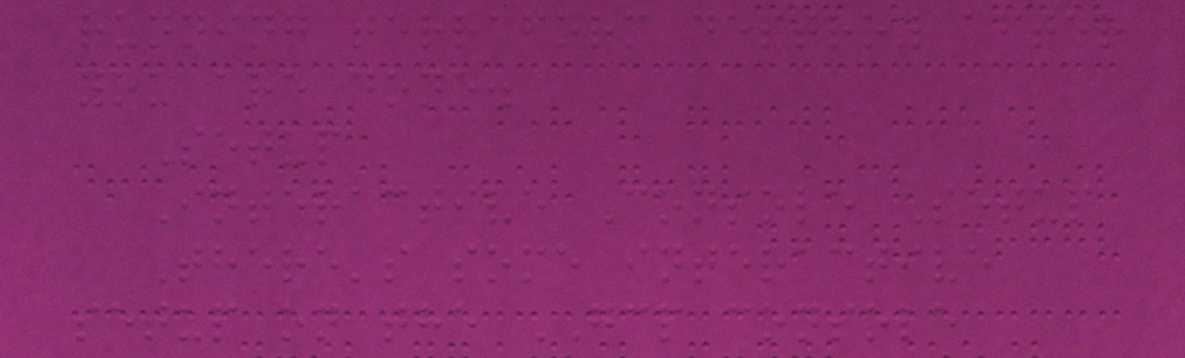running terraform destroy after
you are done.
Setup
Interactive Console Setup
There's some interactive
setup on the GCP console
